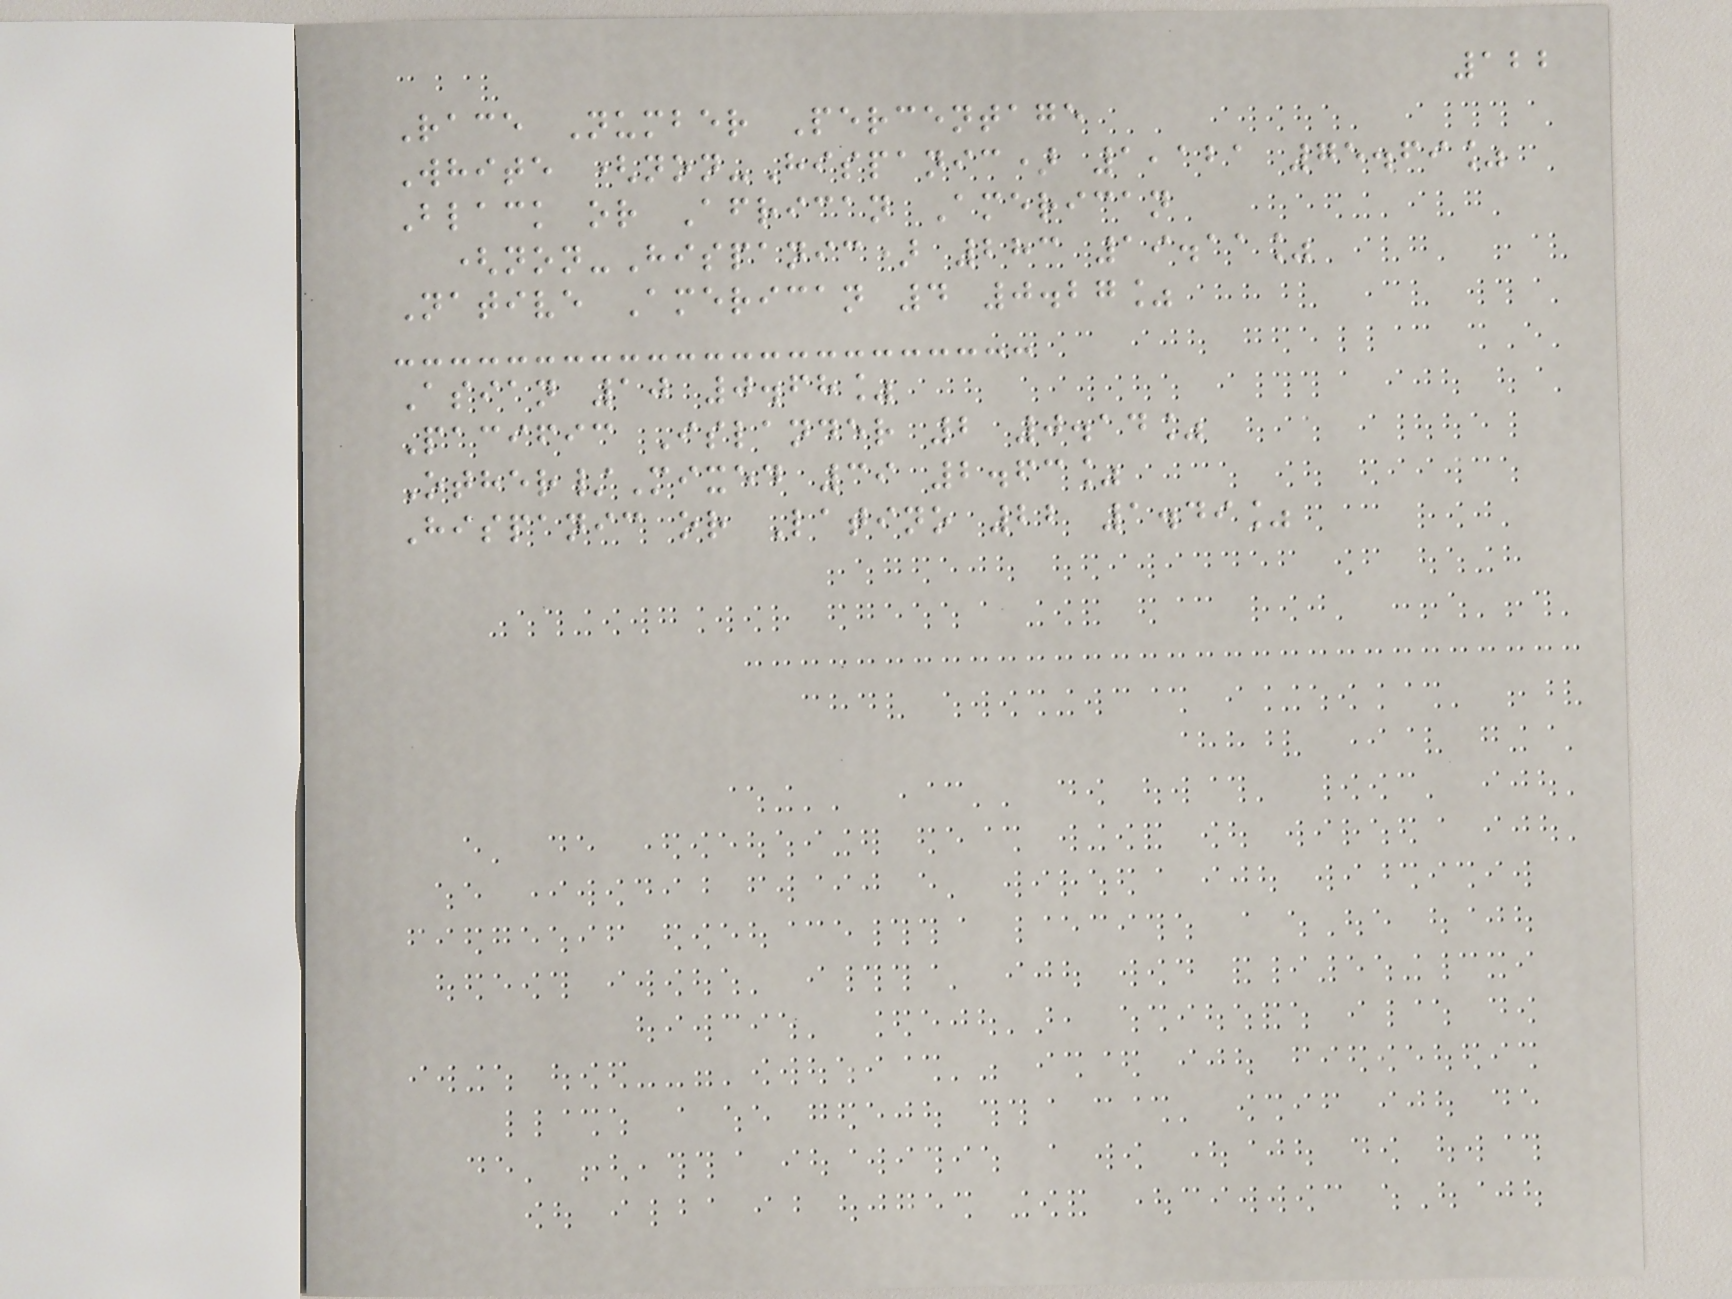122
Race Number Percentage
White (non-Hispanic) 1,121 75.69%
Black or African American
(non-Hispanic) 283 19.11%
Native American 4 0.27%
Asian 10 0.68%
Pacific Islander 2 0.14%
Other/Mixed 39 2.63%
Hispanic or Latino 22 1.49%
